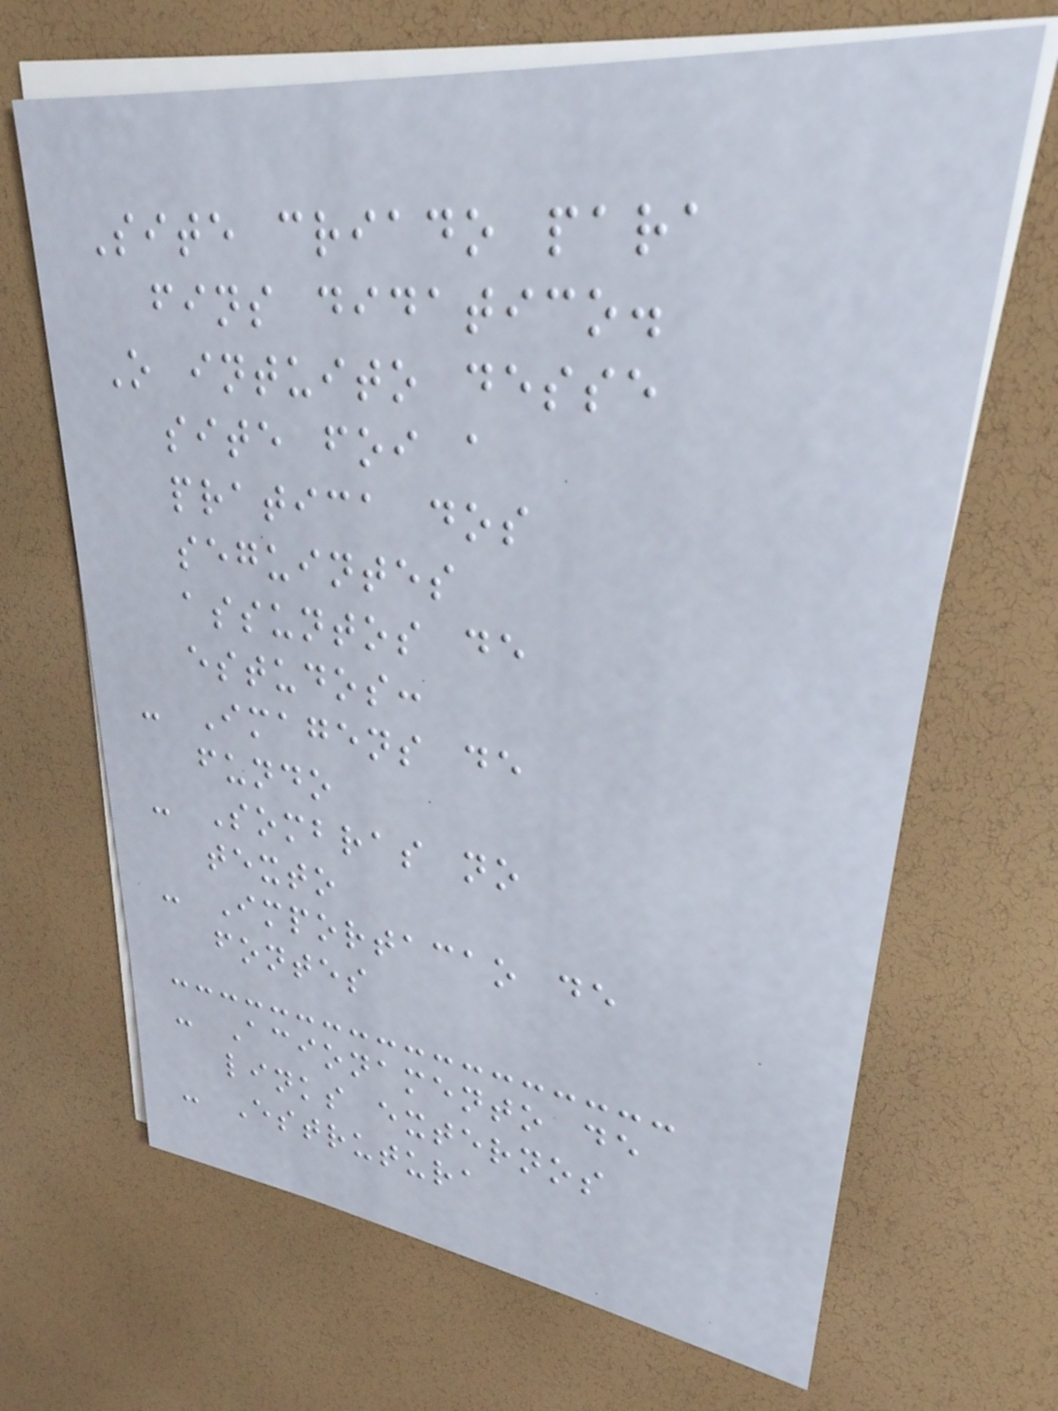Site criado para
fins didatico.
O intuito desse
site foi a
pratica dos
seguintes
assuntos de
estudos:
- Imagens de
fundo
- Sombras no
texto
- Importacao de
fontes
- Acionamento de
links externos
- Estrutura
